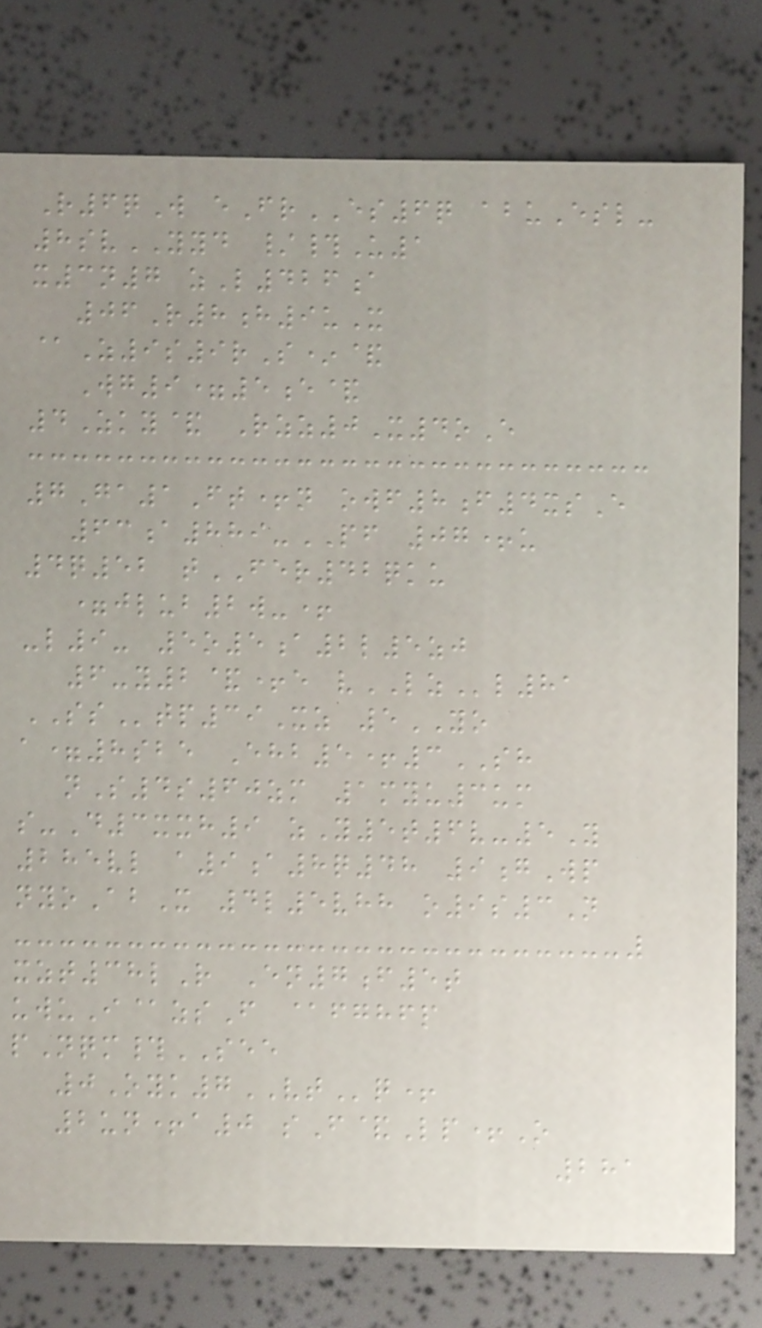R6qW eFrES6q abuEsl-
8svYYD /#U1
x3n7 zL426a
06R8h9uX
@Z9s9rS*&
Wg9=5e&
4Zky& Rzz0X4oE
7Ga1Ft+n owf8f4xsE
63a889-PF 07+u
4q52 tFER42qku
=jlub2w-+
-l9- 5o5a2l5zj
6-y2&+e vLZl81
SStp39Xz 5YO
a=8sbe Ehb5+3SH
nS4s60zm 1myu3um
s-D3xxh9 zY5t6v-5Y
285vl a9a8q48 9gWp
nyoAbX 4l5vhh o9s3N
xzt38lR En7f5t
uwuI@zsF @fghfp
pNqm#SEE
0Oyk7VTq+
2un+a0 sF&Lp+O
281
